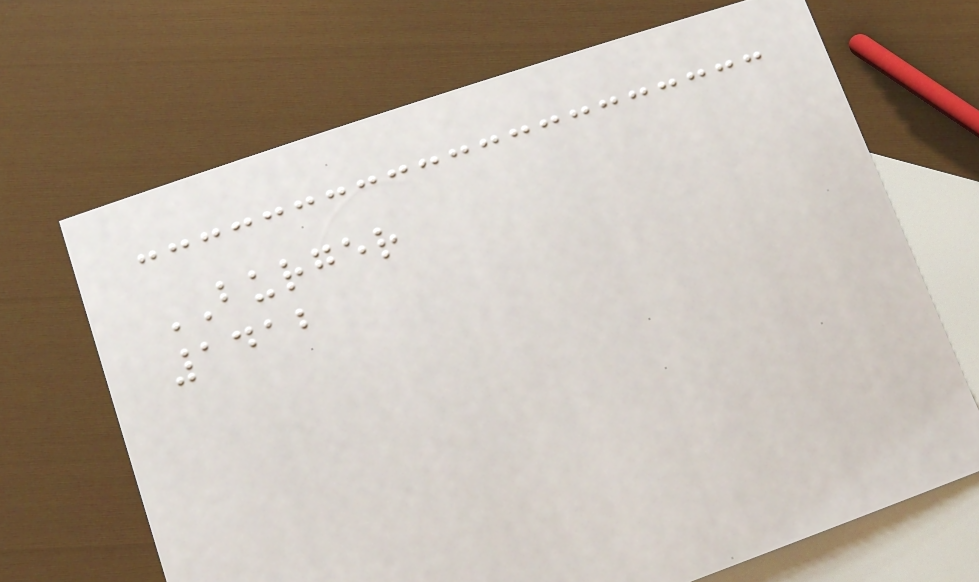BURGER
1412
